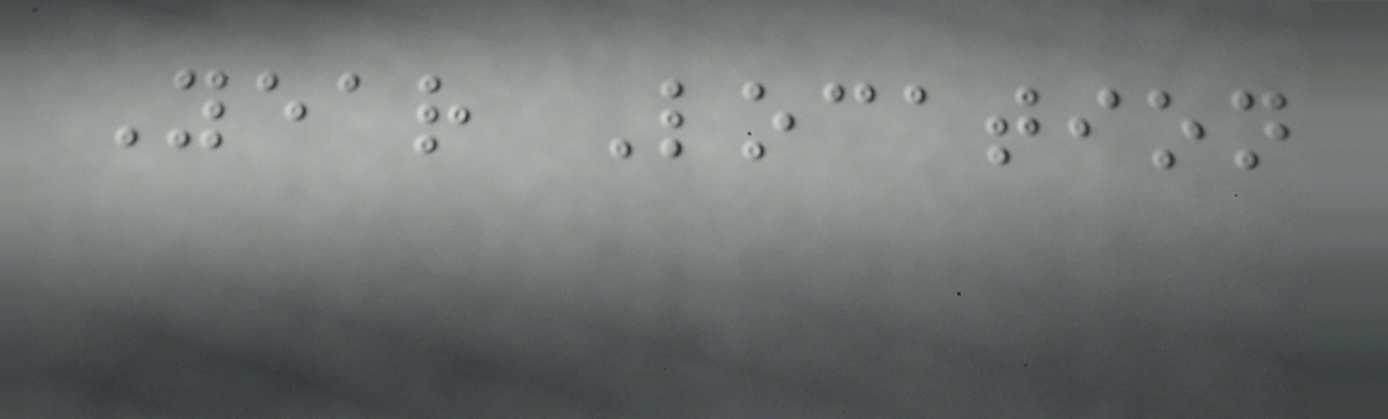Year Location
